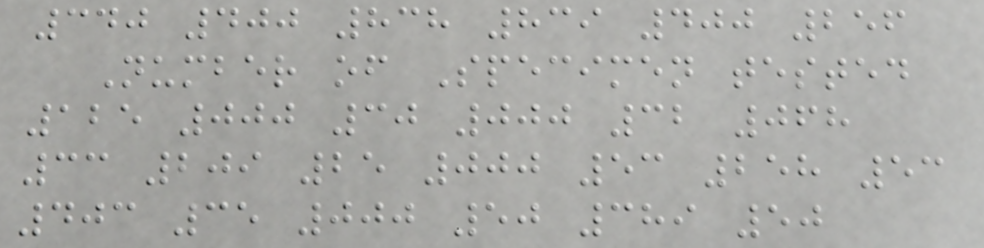340 400 838 839 400 256
Number of Specimen tested
125 000 30 000 32 068
33 209 25 000 53 258 53
403 35 000 50 389 50
